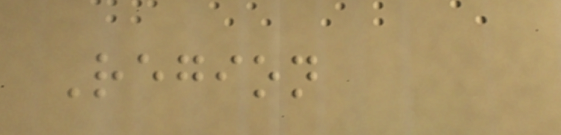Region
